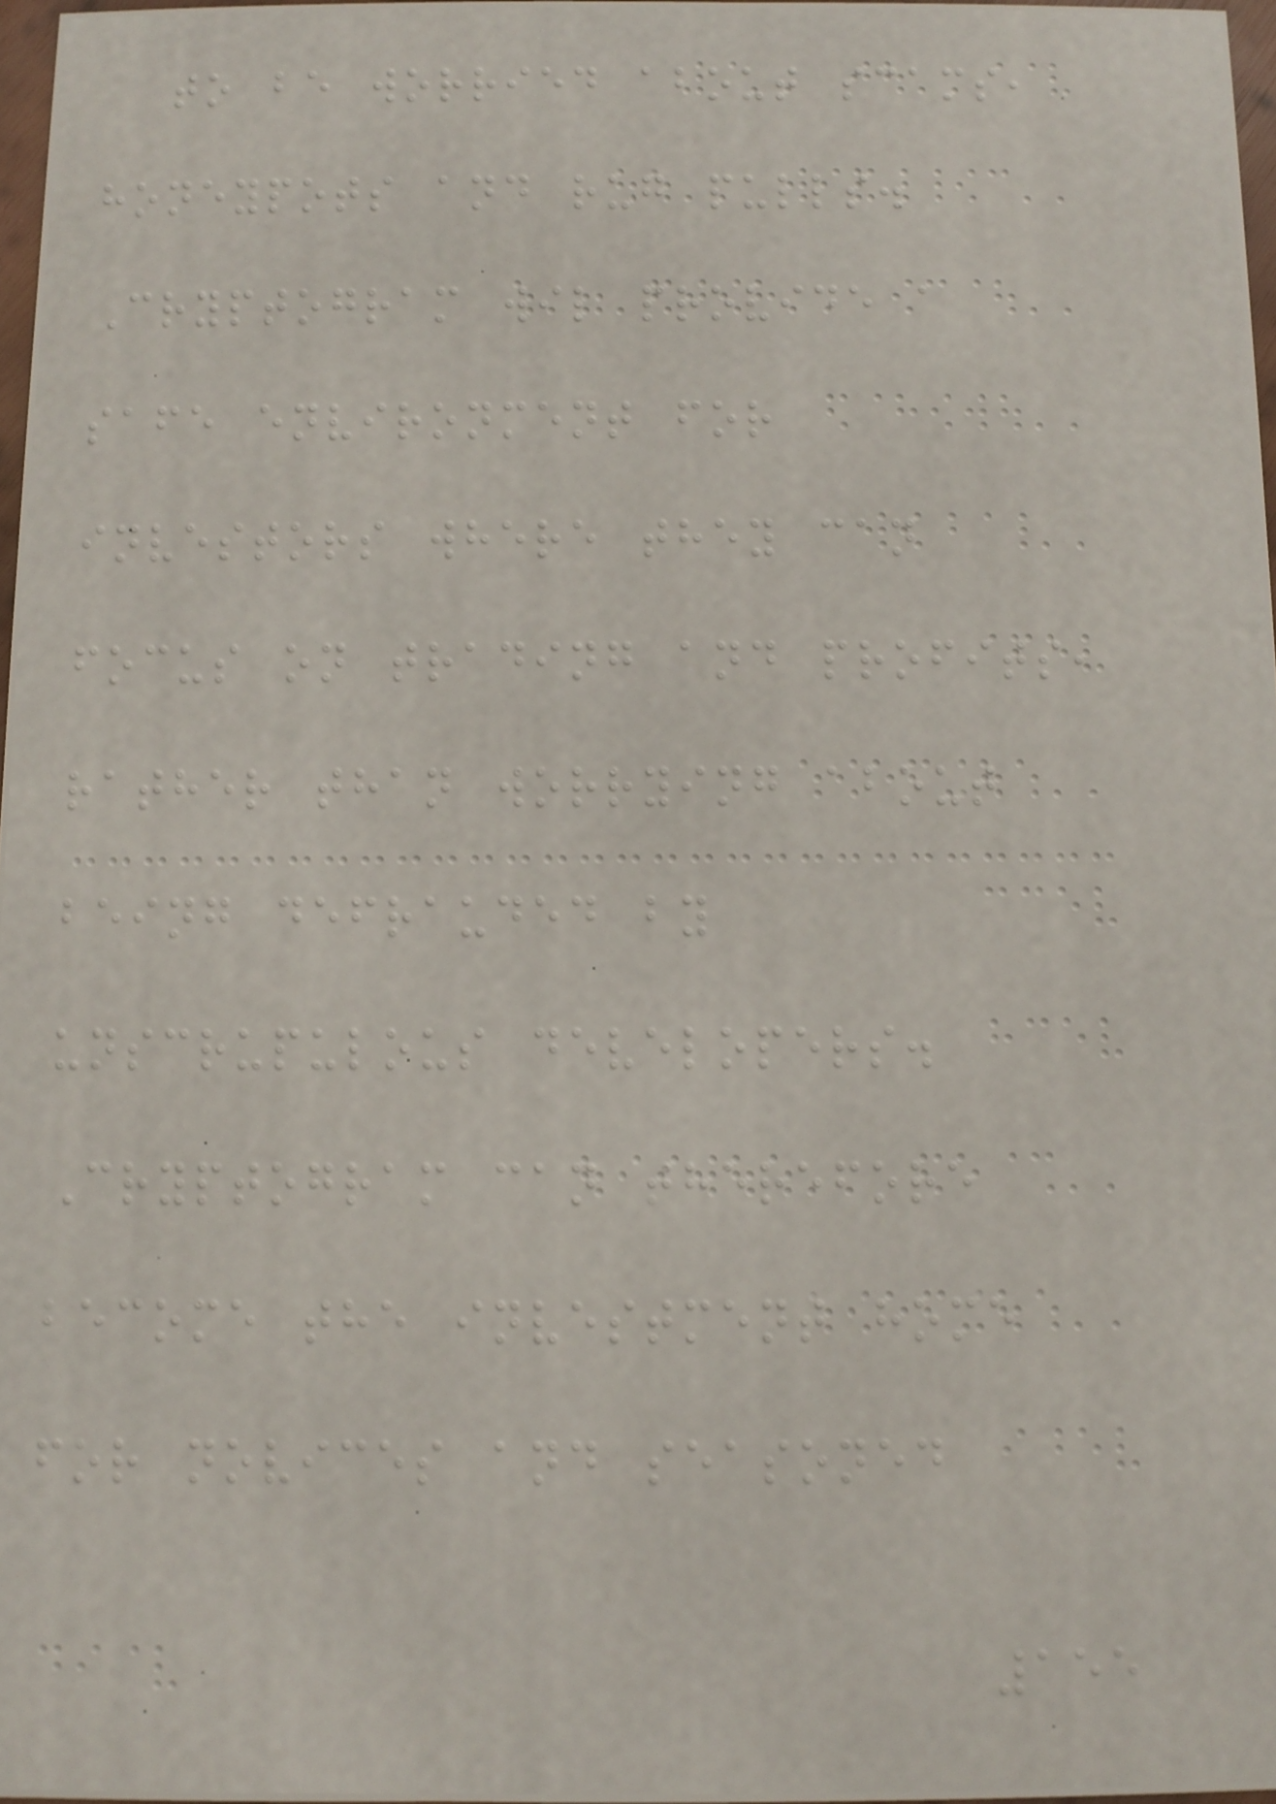to be worried about scams,
honeypots and rug pulls.
Cryptogram wil provide a
safe environment for
investors where they can
focus on trading and profits,
rather than worrying about
being defrauded by
unscrupulous developers.
Cryptogram can therefore
become the investment home
for novices and seasoned
155
